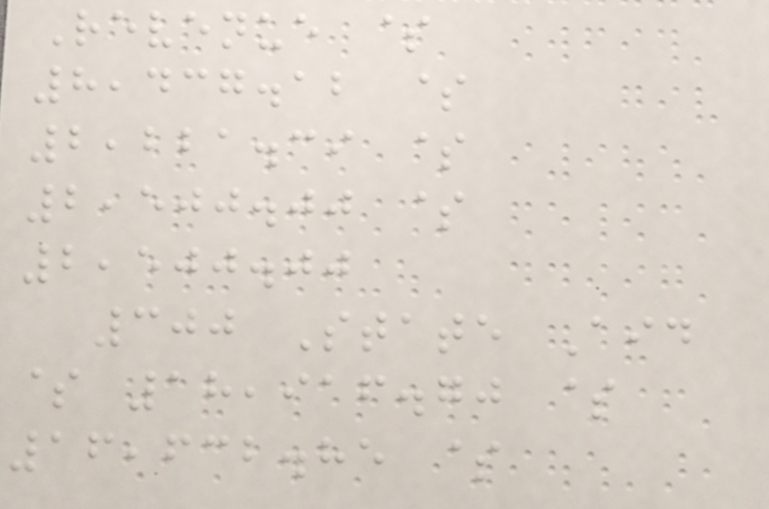Revenue $
8,437.12 $
2,221.39 $
2,500.00 $
2,500.00
300 State Aid
$ 18,916.70 $
16,632.85 $
